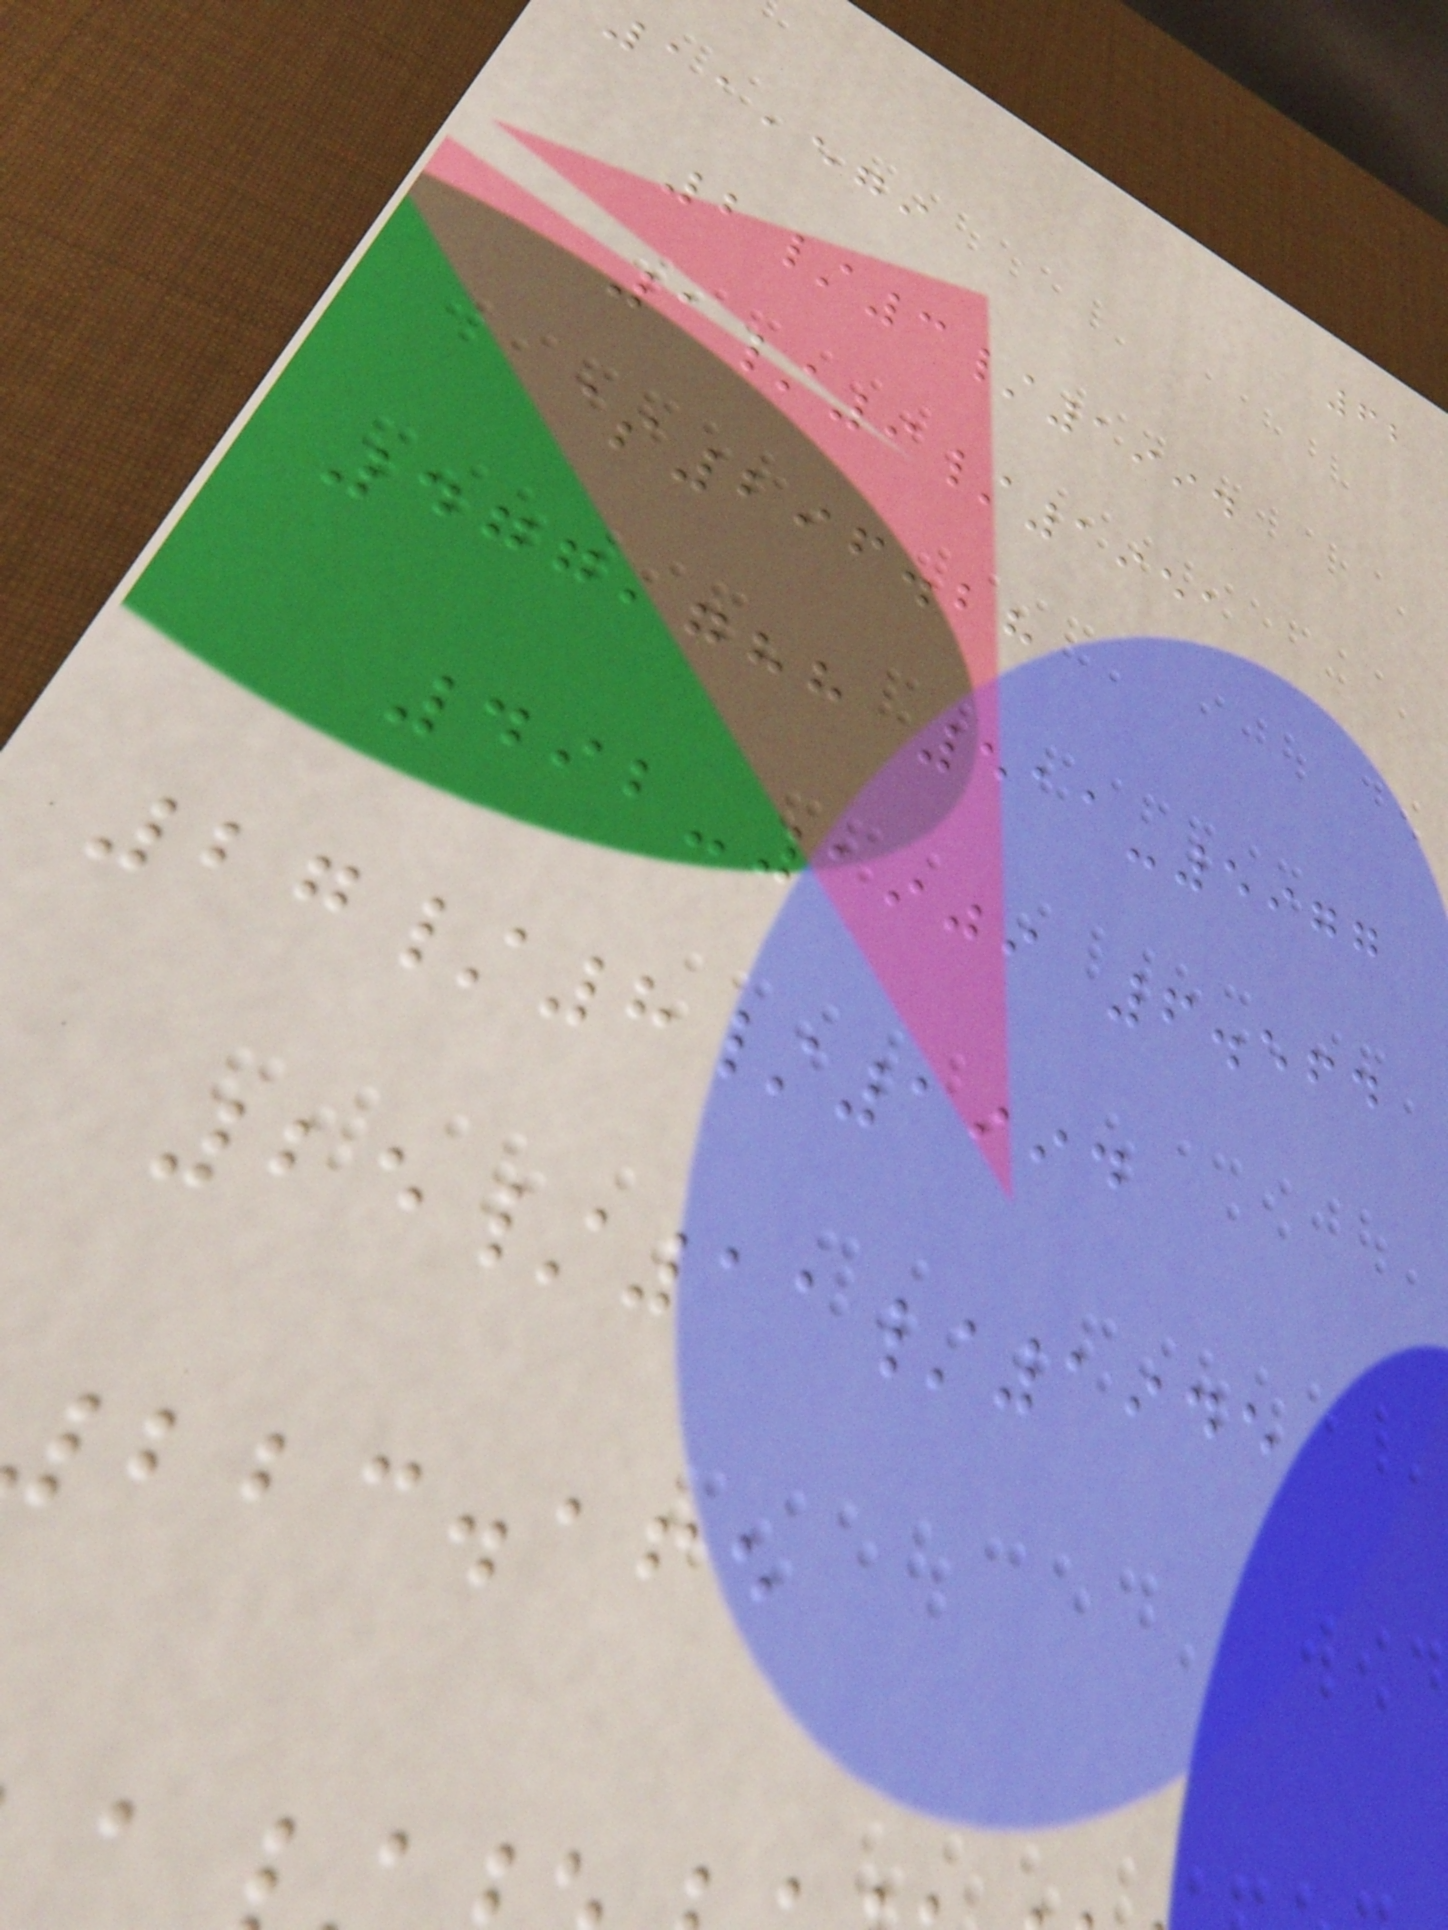62
11,579
2/3/1994
1/9/1951
$296.28
477,788 511-5977
492-1909 6.564
27/8/1994
25/11/1945
bbc.afe
